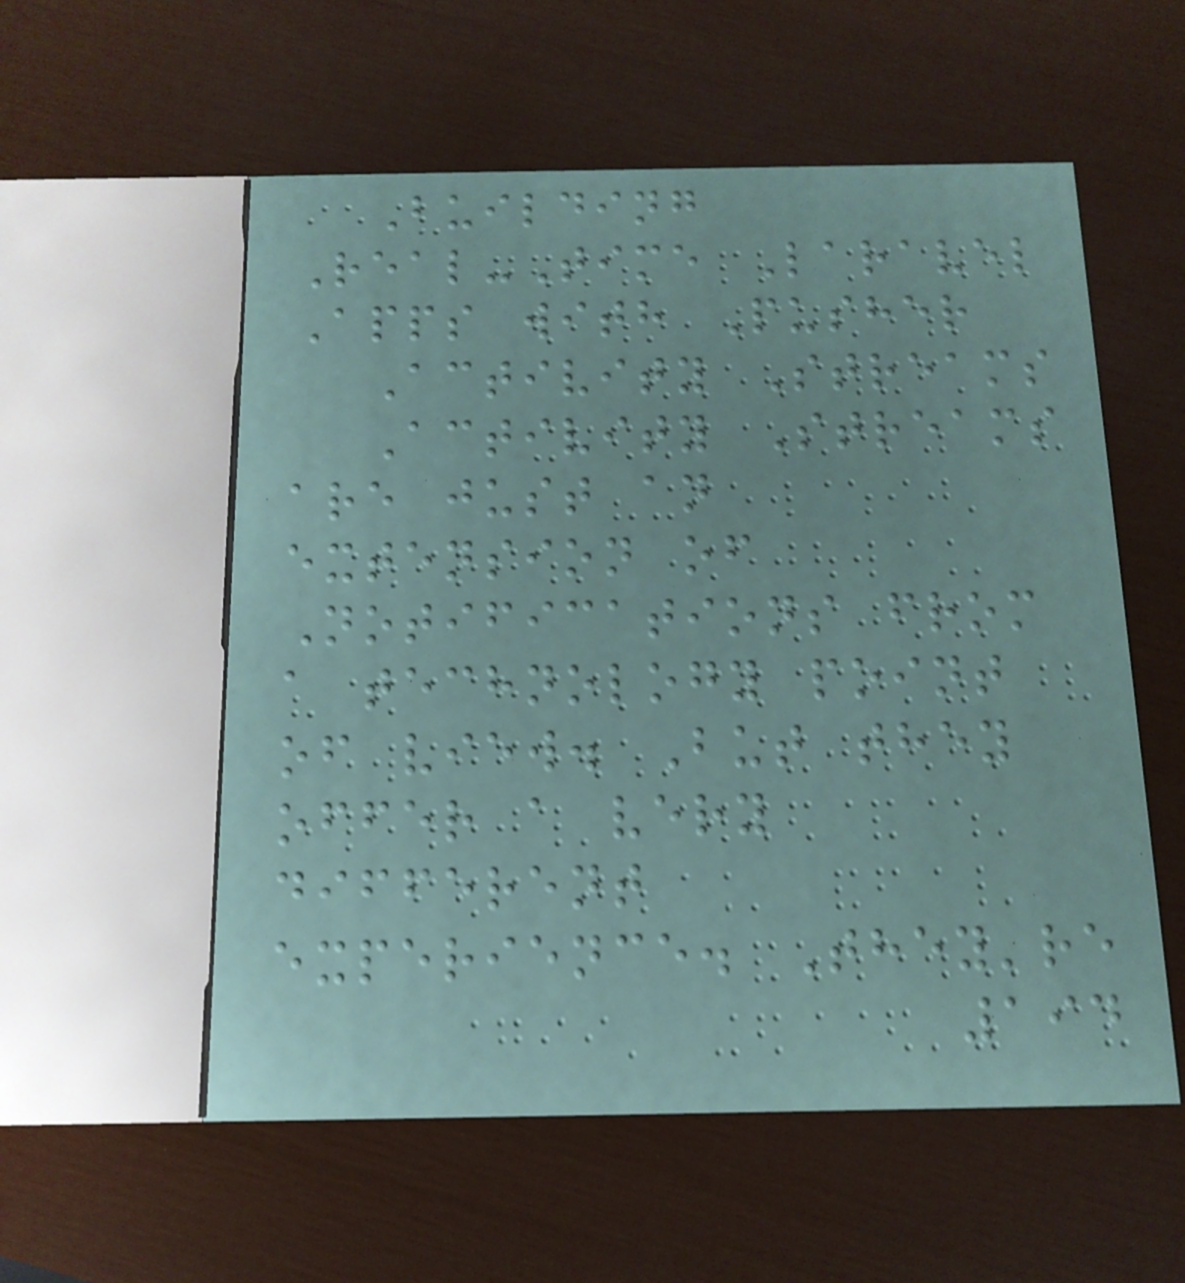Building
Real-Time Laravel
Apps with Pusher
Activity Streams
Activity Streams
are just an
extension of
Notifications from
a technology point
of view. But they
offer a very
different
experience. They're
194
